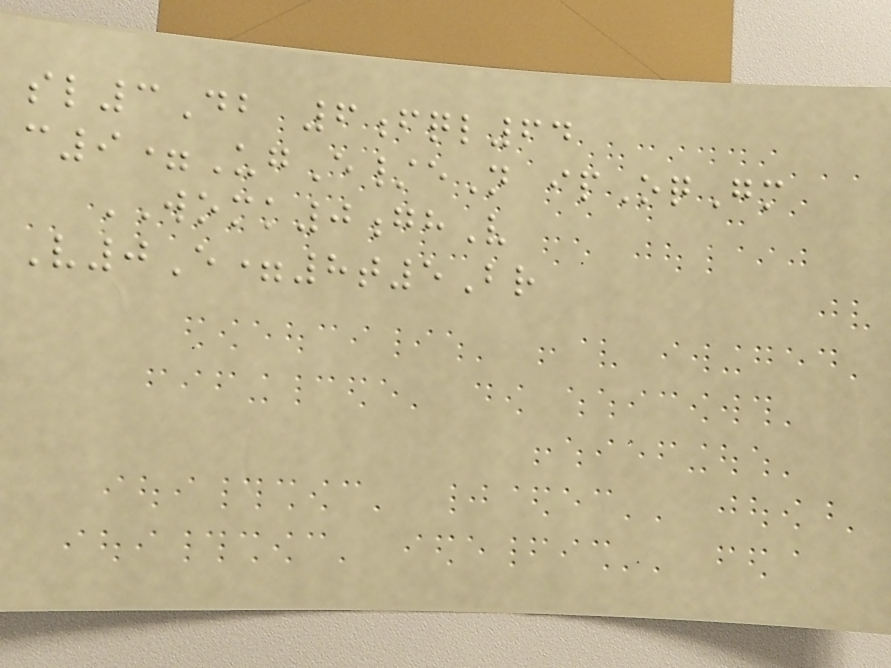sl3Db 6fql64
c9=UgE/eN ipOqGm
WOMK0ghV
V0E=8t5Br
